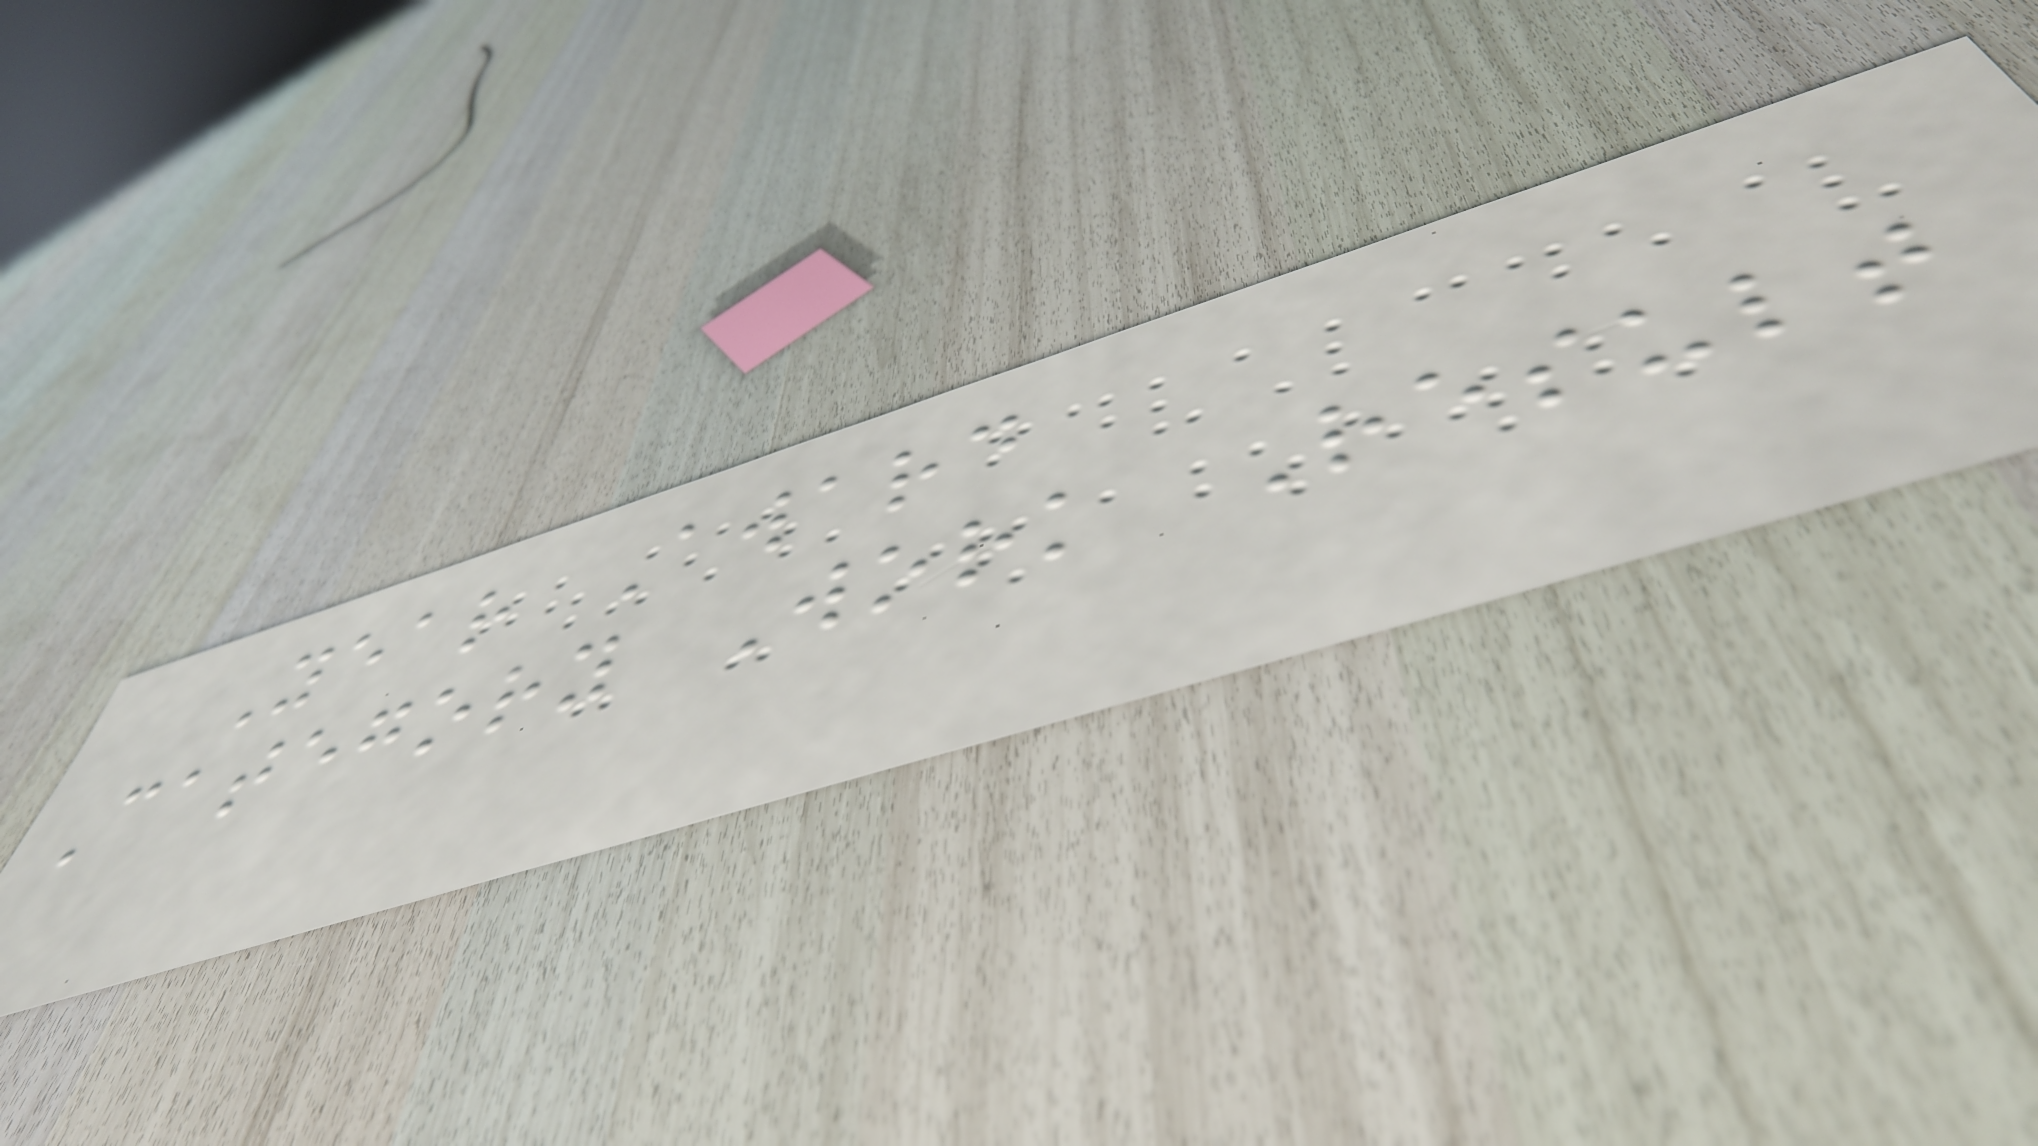Year Award
Category Work Result
